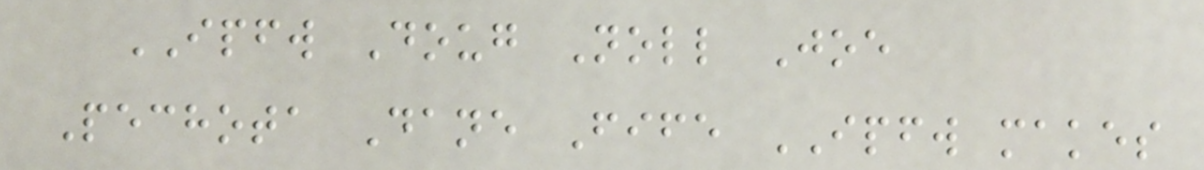IPFW Doug Noll Joe
Pechota Dane Fife IPFW makes
